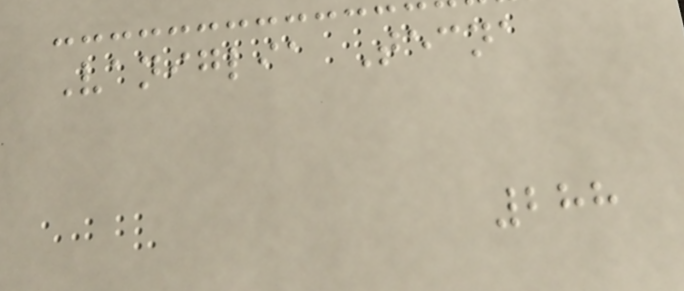Vaniglia Tecna
288
